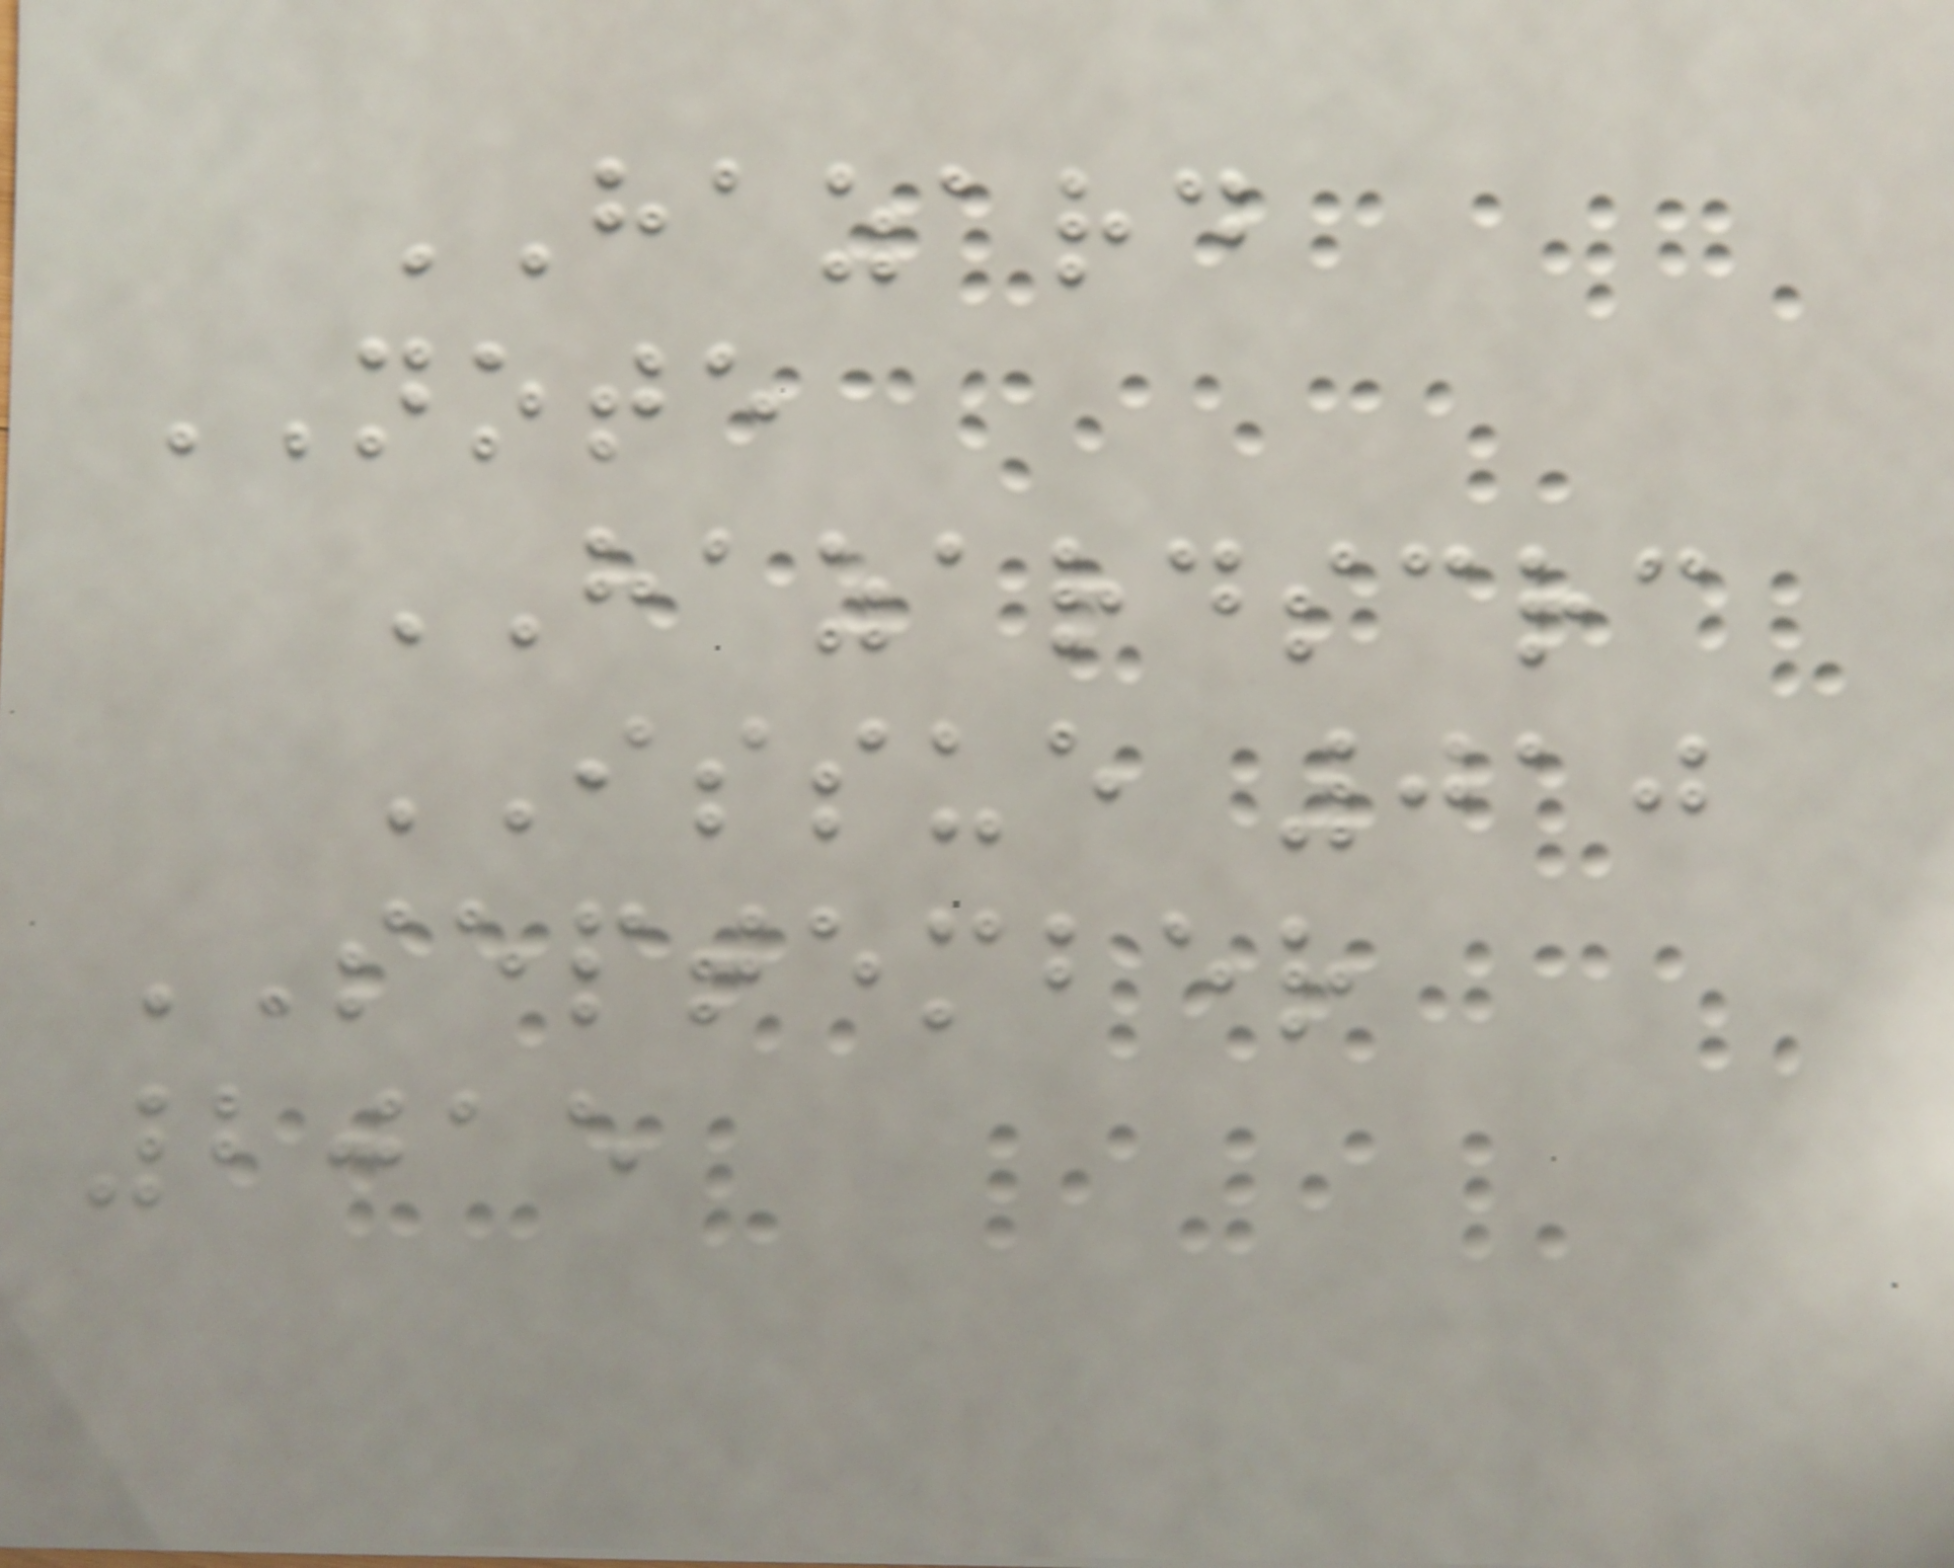HAZARD
NOTE
HAZARDSCRC
ISSUE 010
SEPTEMBER
2015
